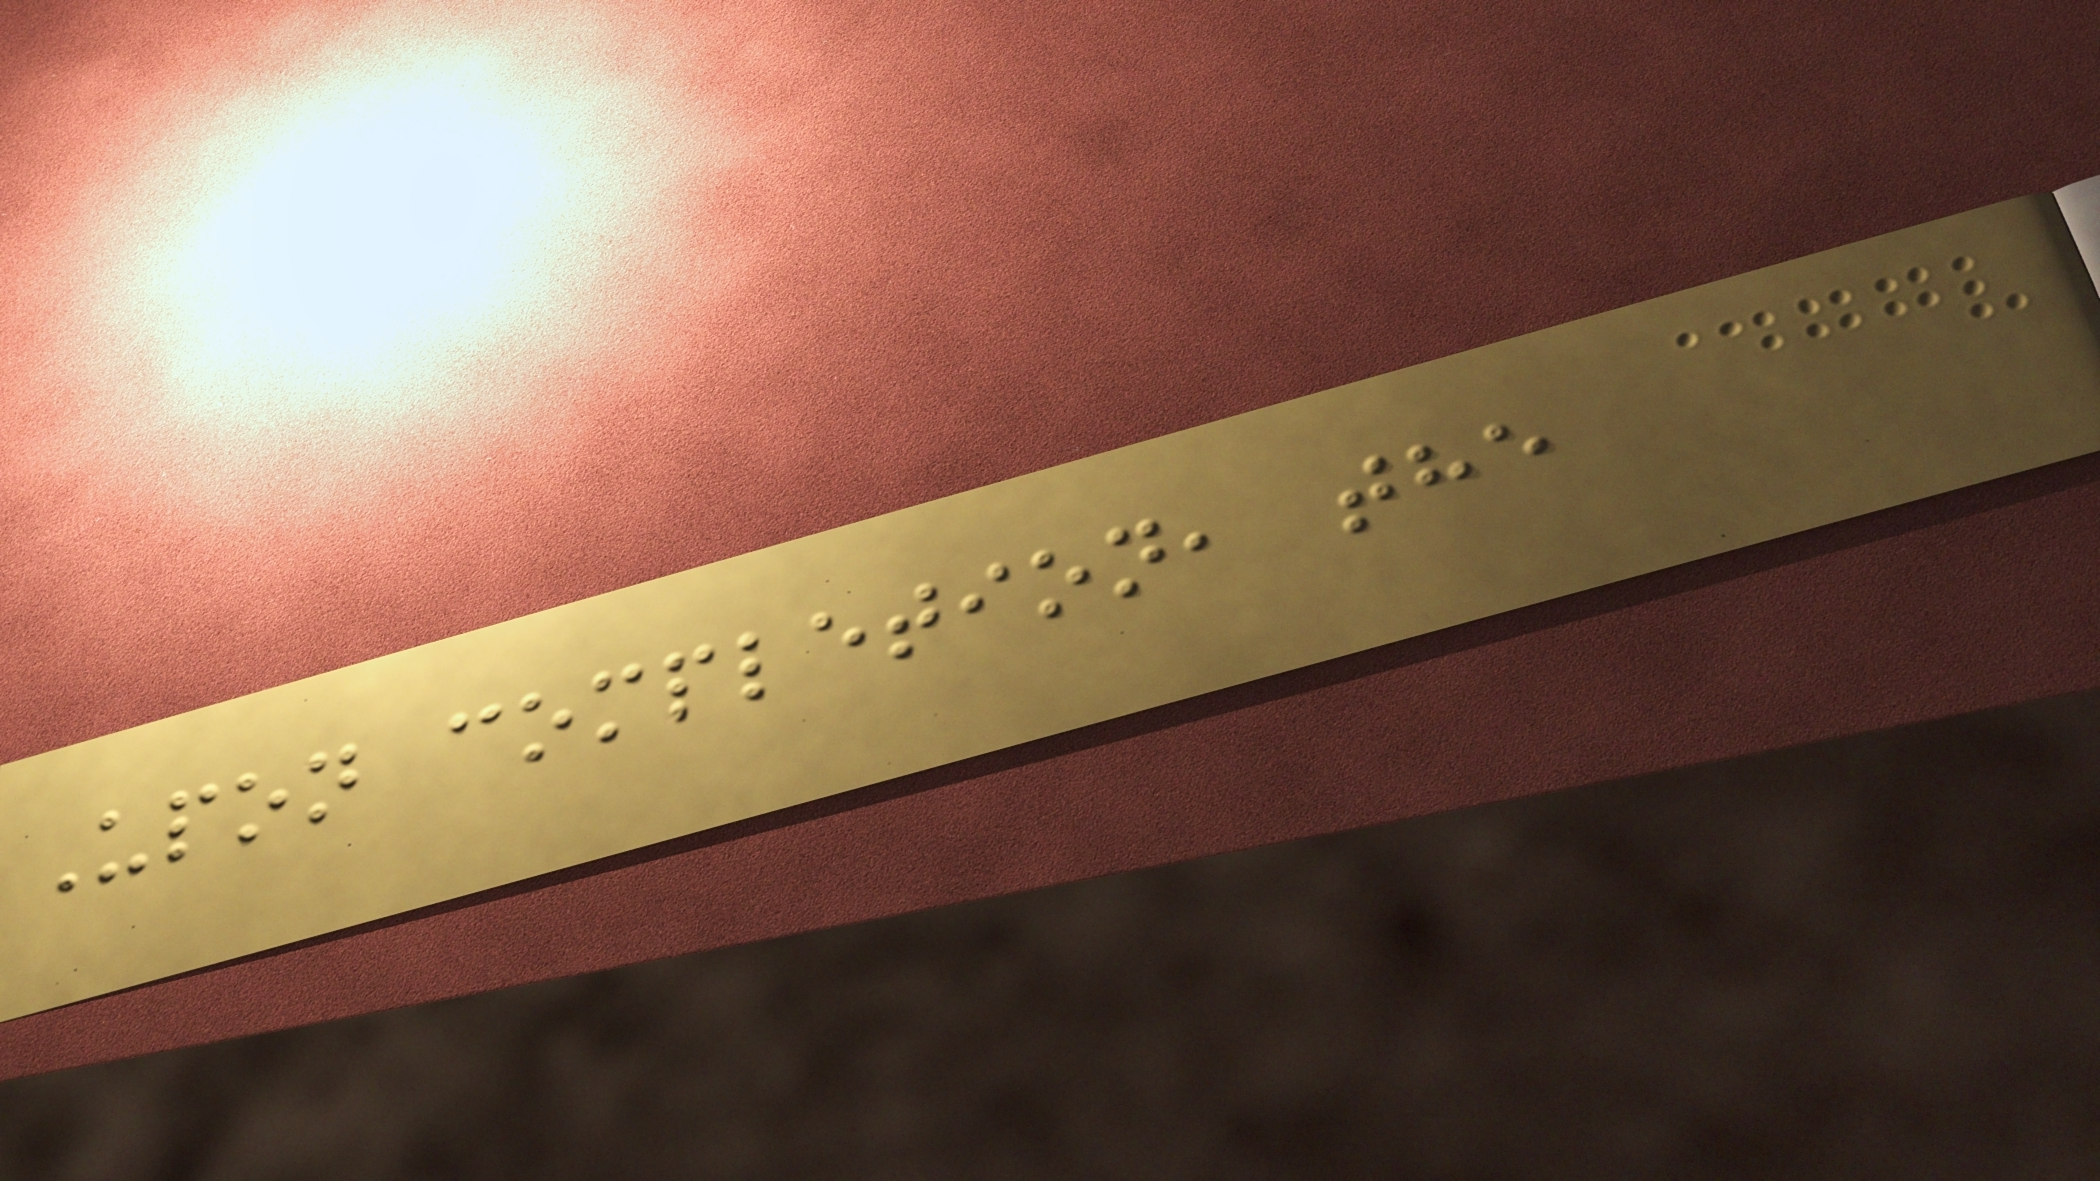Upon completion, the
